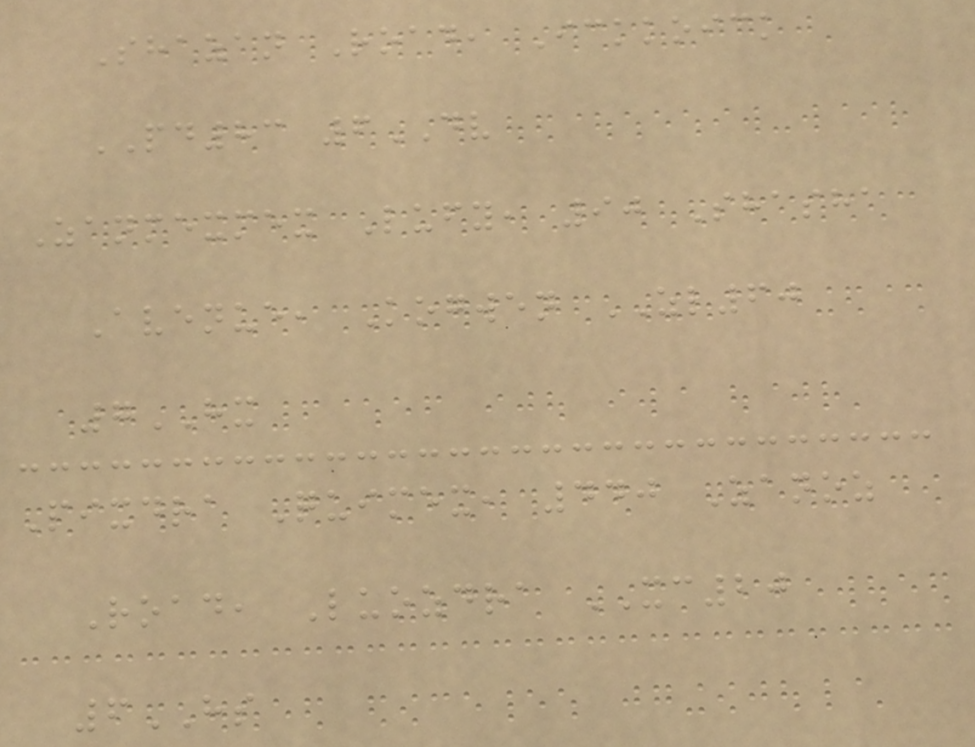Shazan Road, Ickkoick
PD83 6DV
Zanmexmex Lufy, 90 Shasha
Avenue, Kogwen ZL60
7HX
Pixdra Quimex, 440 Zanoz
Road, Luozdra XC20
6HS
